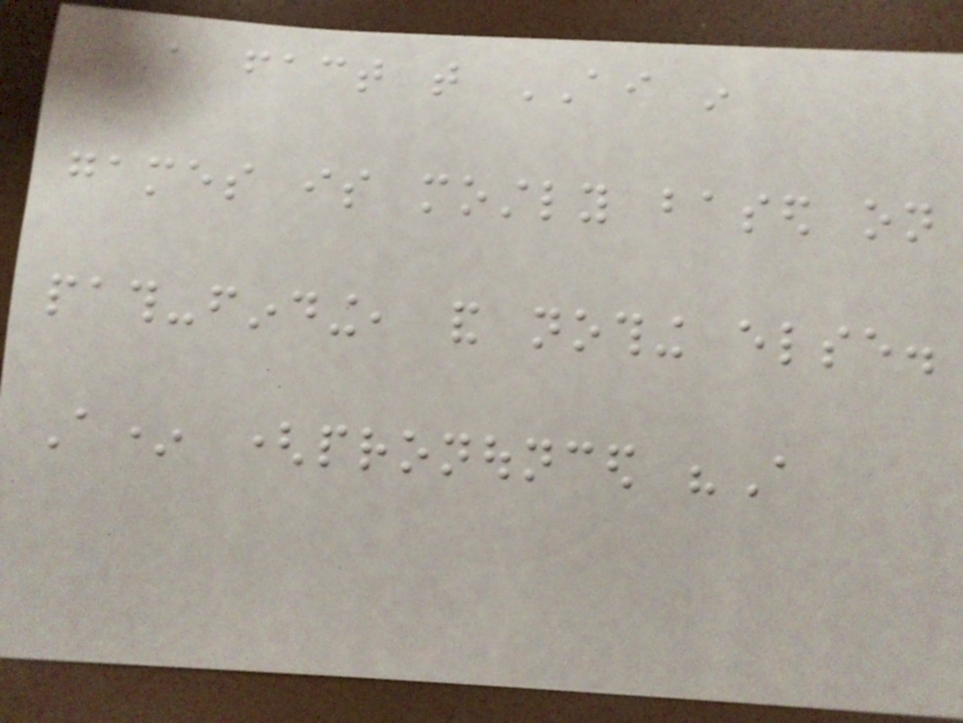a fact that AI in
games is mostly based on
path-finding, and nothing else.
A* (pronounced "A
